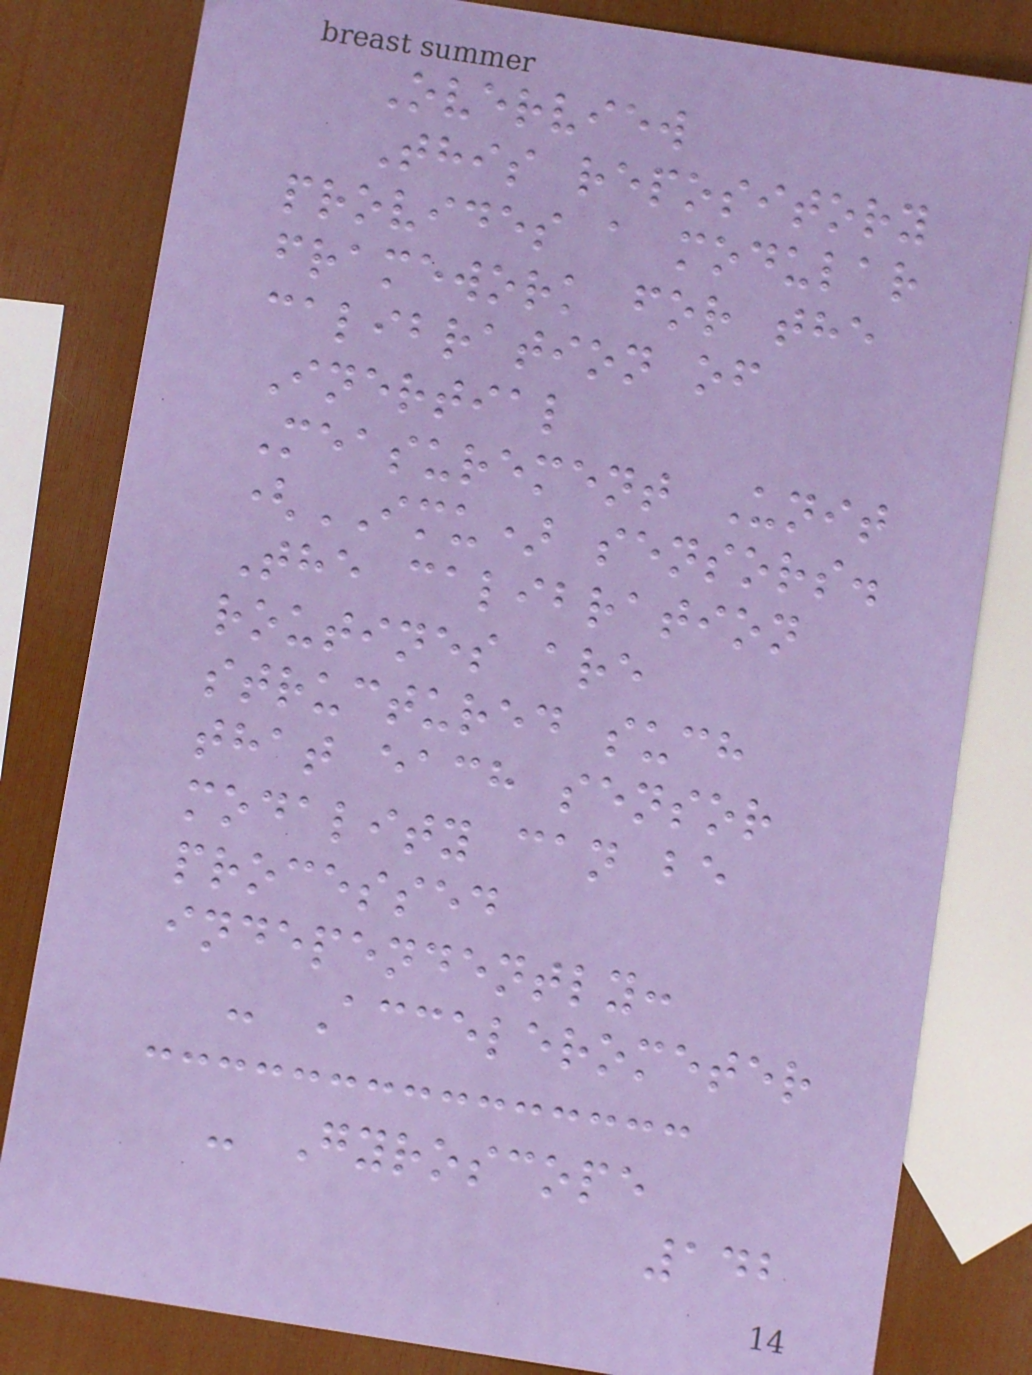Overview
This repository
provides a modular
framework for the
calibration of
Inertial
Measurement Unit
(IMU) sensors.
The calibration
routines are
structured such
that each sensor
modality can be
processed
independently:
- Accelerometer
- Gyroscope
142
